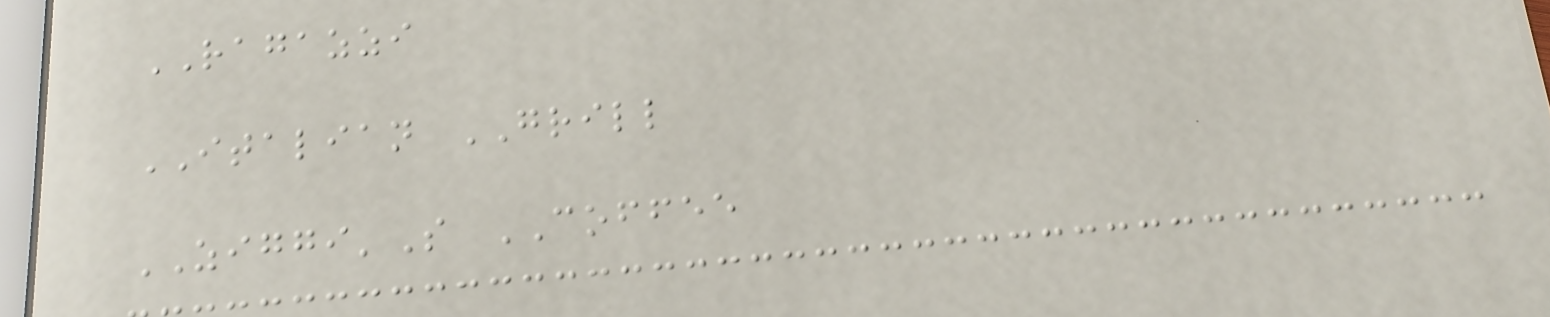RAGAZZI
ITALIAN GRILL
ZIGGI'S COFFEE
